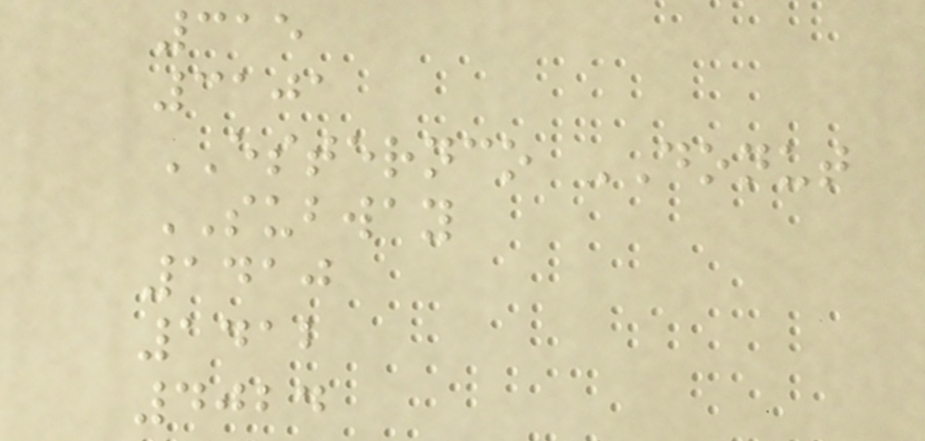315
3101
ESTERNCO DONUT
SUBWAY
1410
1412
4024
